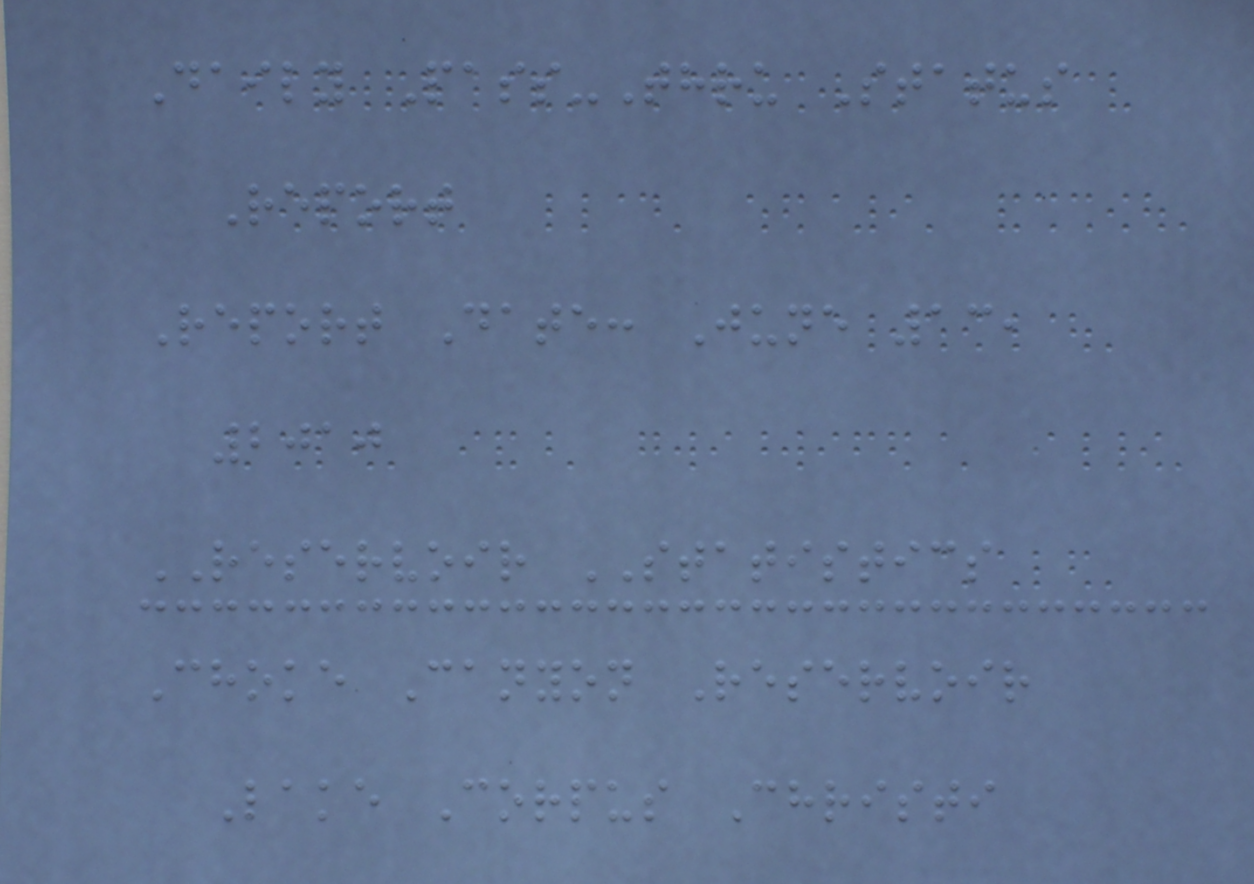Daily Pass-Thru Status
Report
Report Date: June 13,
2010
RESERVOIR STATISTICS
Choke Canyon Reservoir
Lake Corpus Christi
